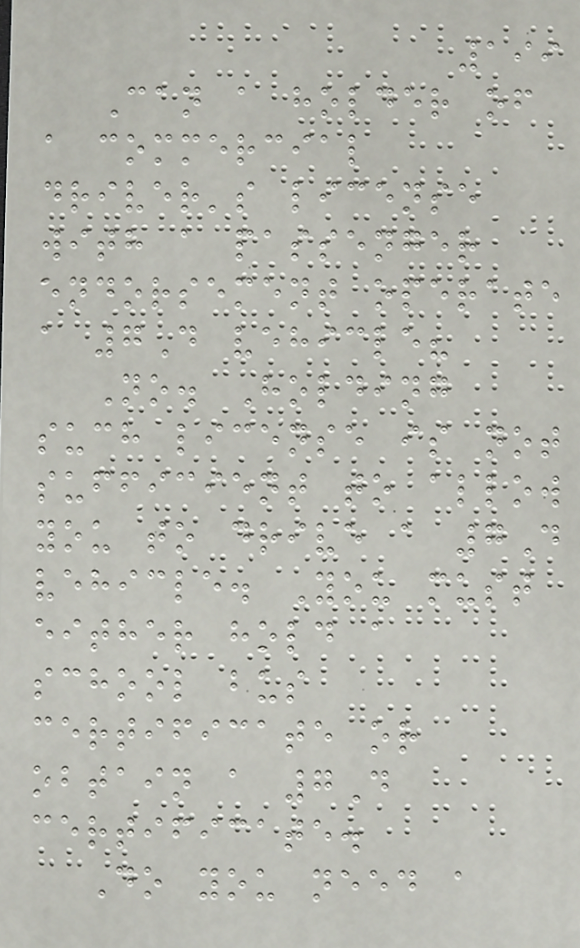199
Can a holder of
a commercial
driver's license
with a passenger
endorsement operate
a 7D vehicle?
No. Holding
such license is not
sufficient to allow
you to drive a 7D
vehicle. You must
either hold a
school bus
certificate or
obtain a 7D
certificate.
Do you need a
